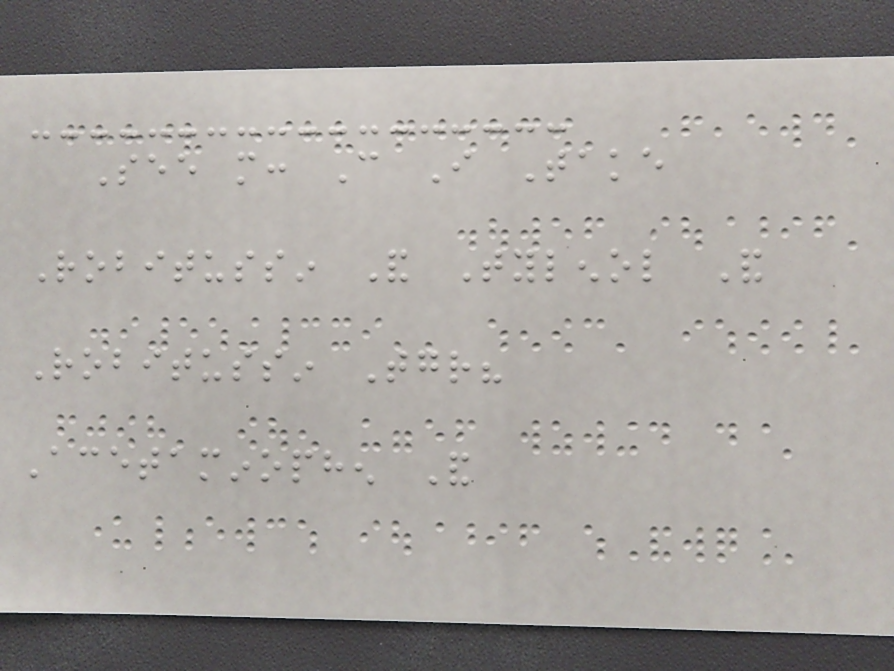See more: Can I Take
Robitussin And Tylenol And
Robitussin Together?
Acetaminophen And
